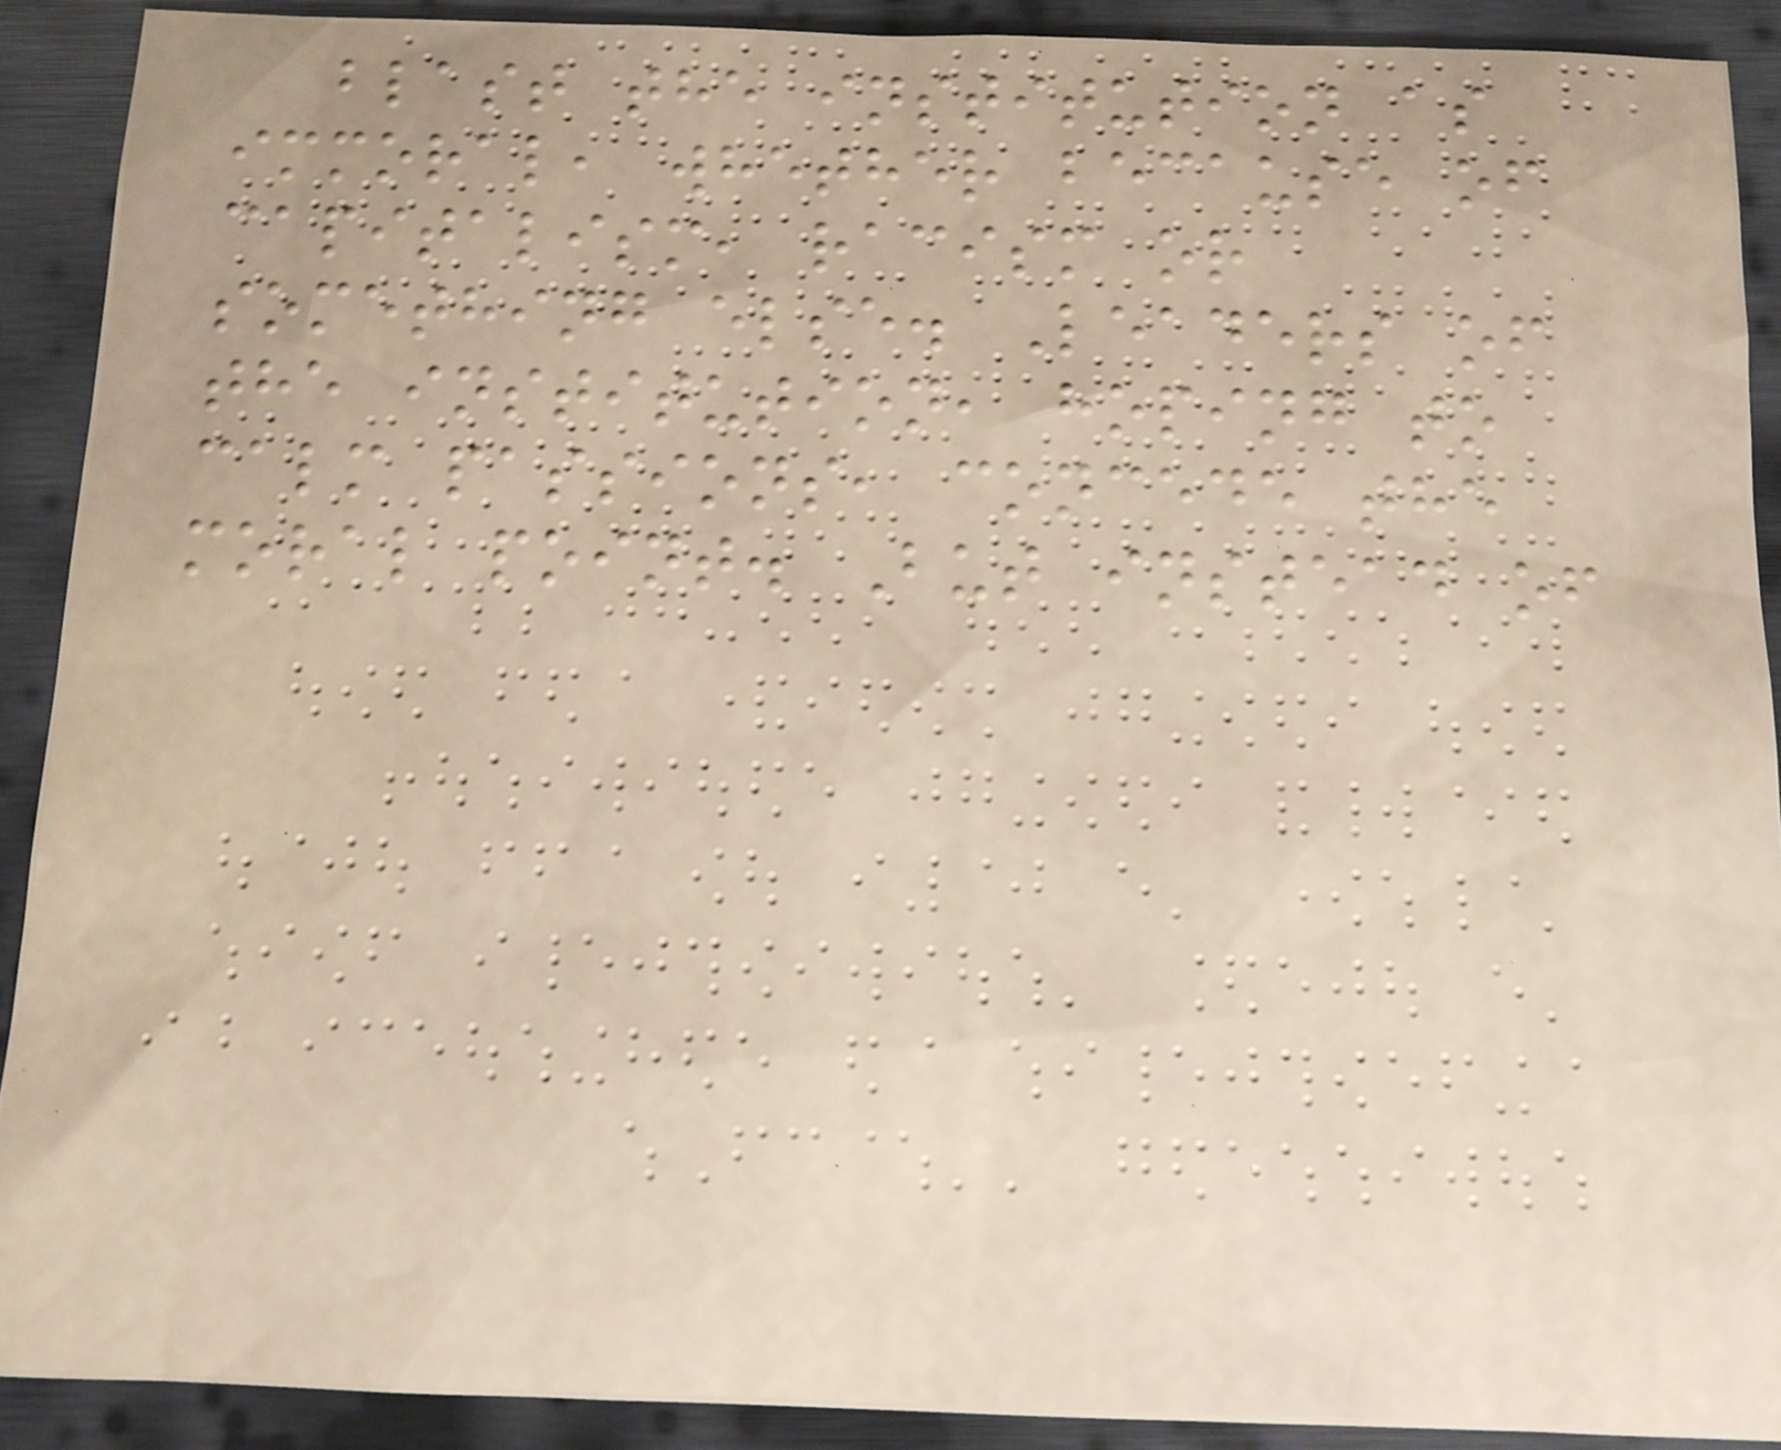blast the institution as
immoral, whether because of
capitalism, racism or
something else. Leaders of
the institution, hoping to
calm passions, concede the
moral point. But instead of
